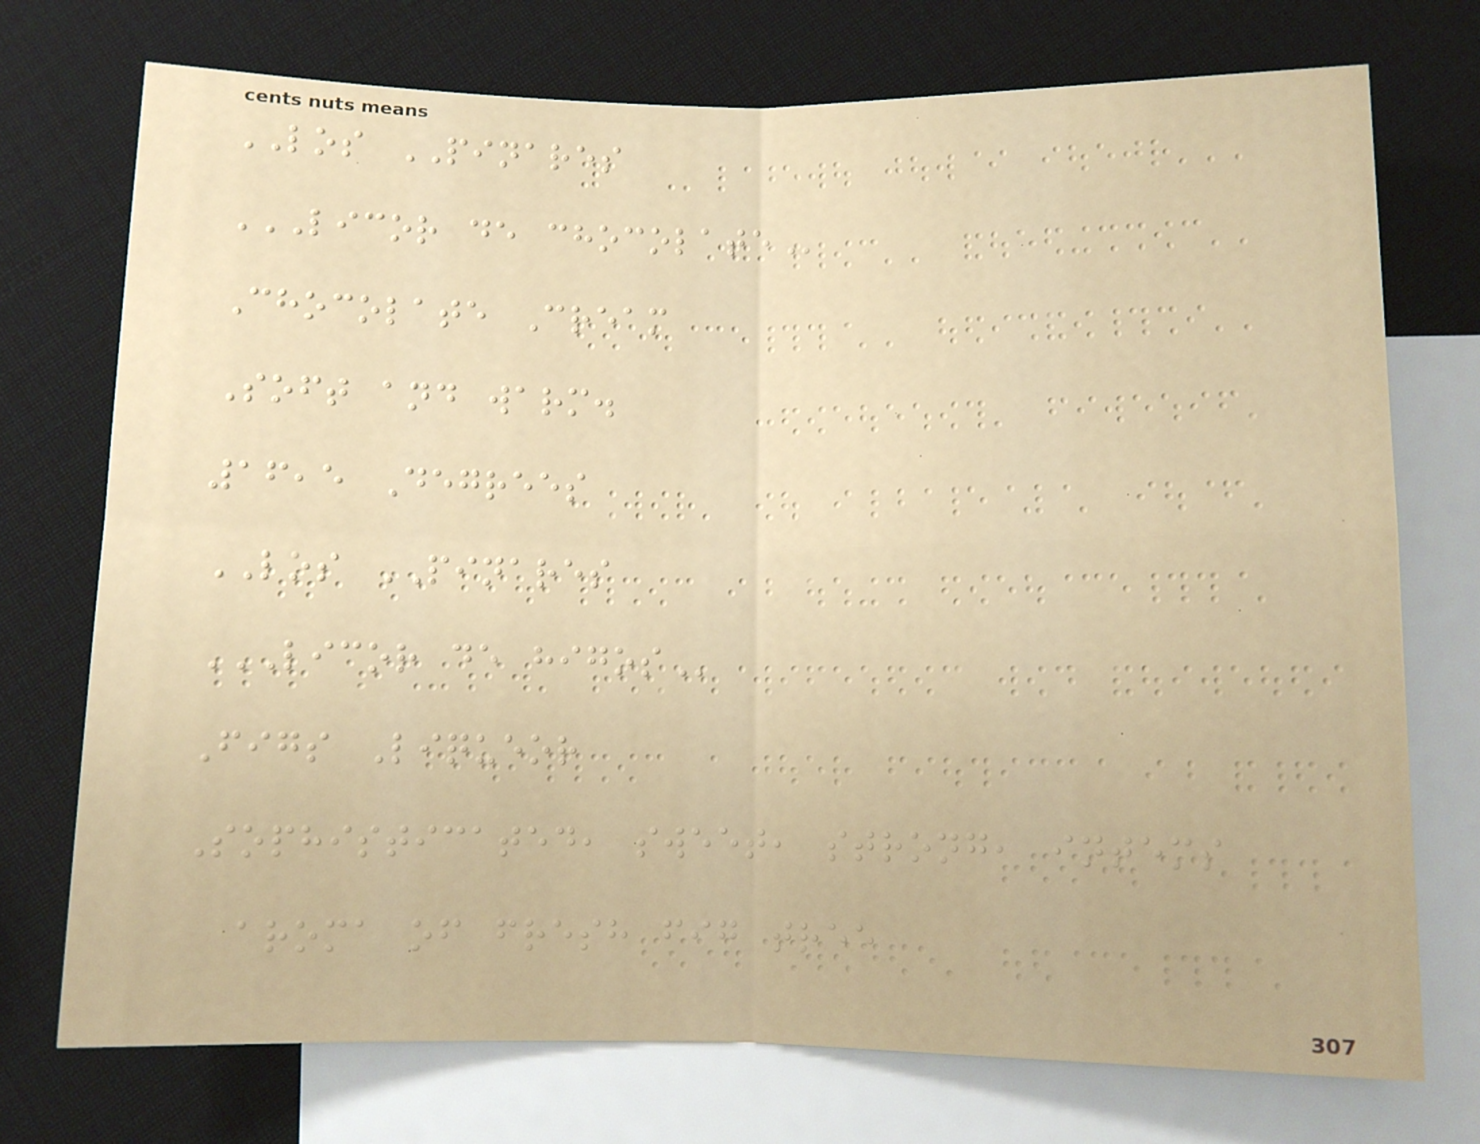LOS PINARES
LICOR DE CHOCOLATE
Chocolate Cream
Soft and warm.
16,5 Degrees
LOS PINARES
LICOR DE HIGOS
Figs Liqueor
Sophisticated, sweet, strong, intems
aroma of fresh fig tree
